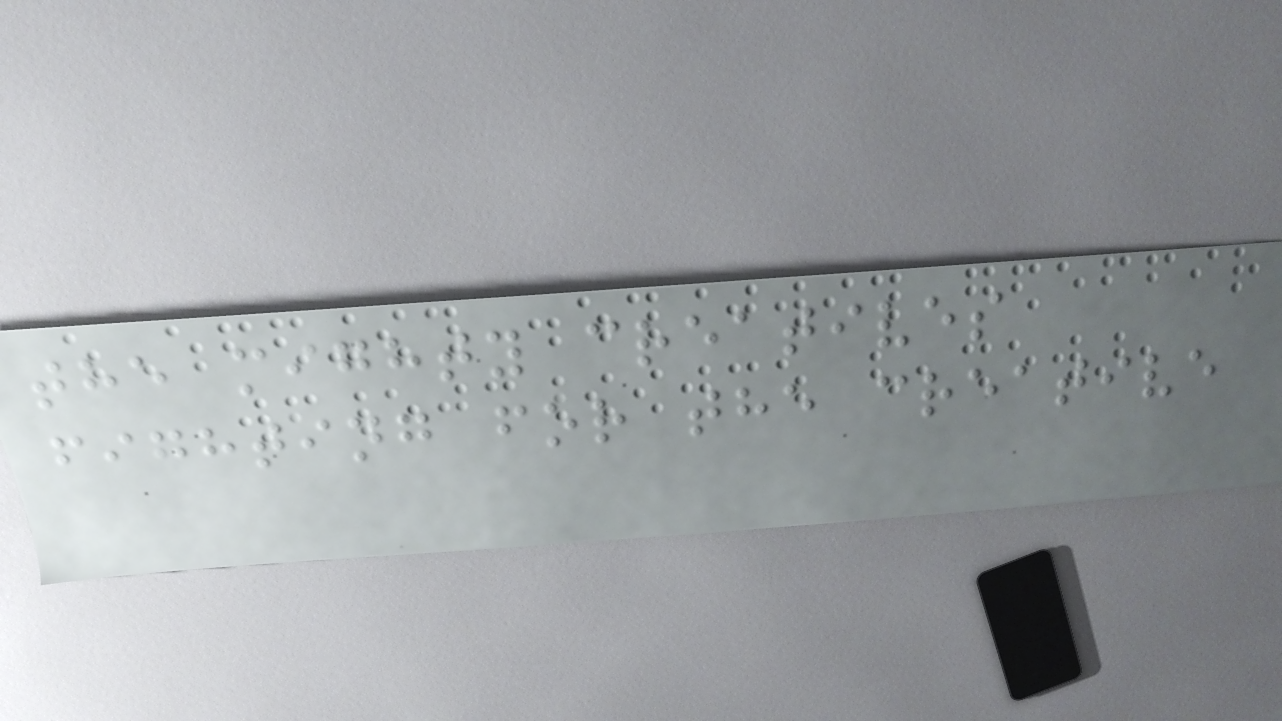the mighty creatives
fighting for the creative
